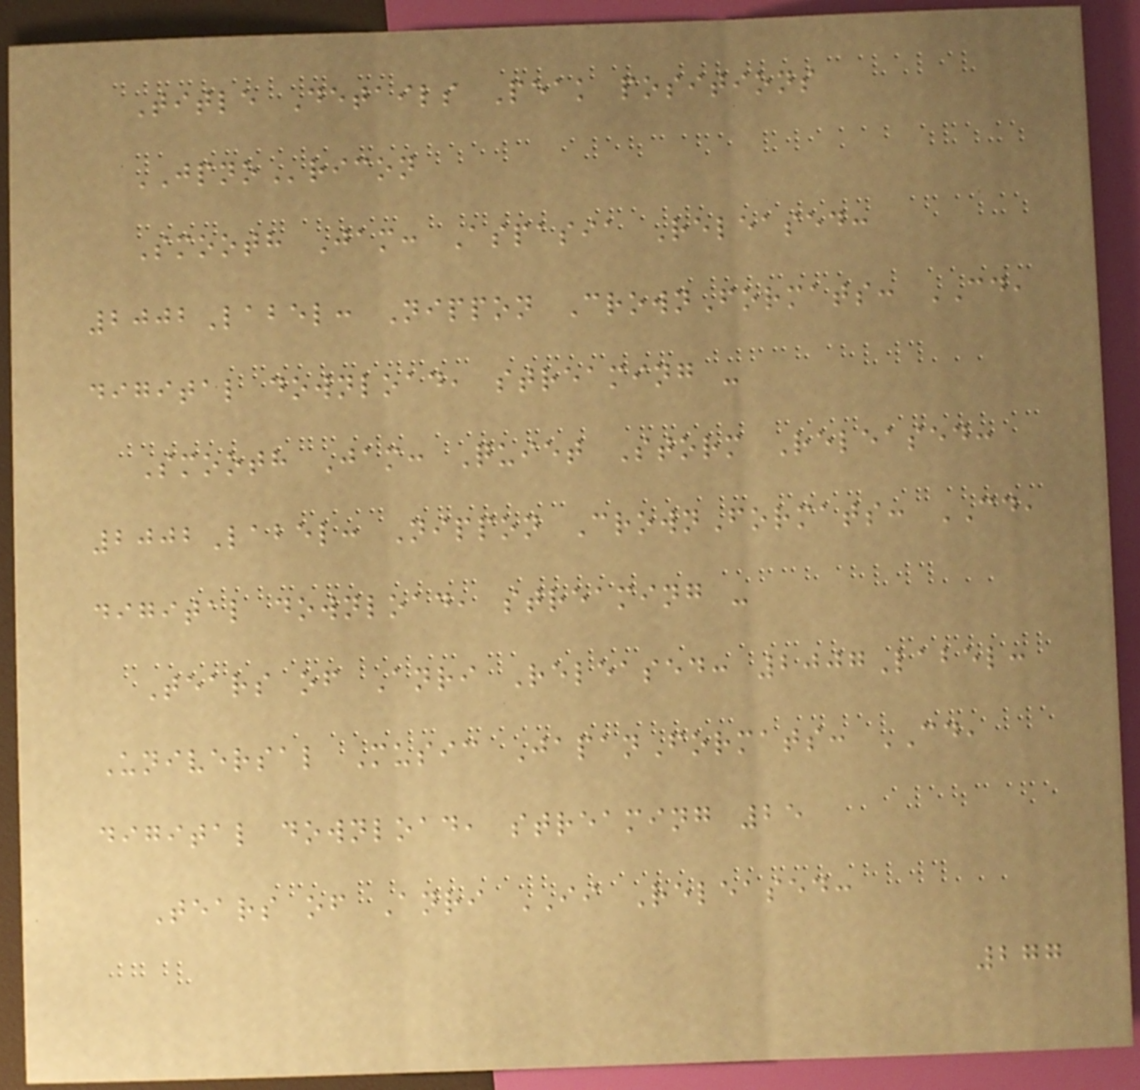Title Details Peak positions
JPNOricon
Smooth Jam: Aspasia Released:
2002Label: Nippon CrownFormats: CD,
digital download, streaming -
Smooth Jam: Quiet Storm Released:
2002Label: Nippon CrownFormats: CD,
digital download, streaming -
Tears of Anri Released: 2007Label:
Universal Music JapanFormats: CD,
digital download, streaming 25
Tears of Anri II Released:
277
